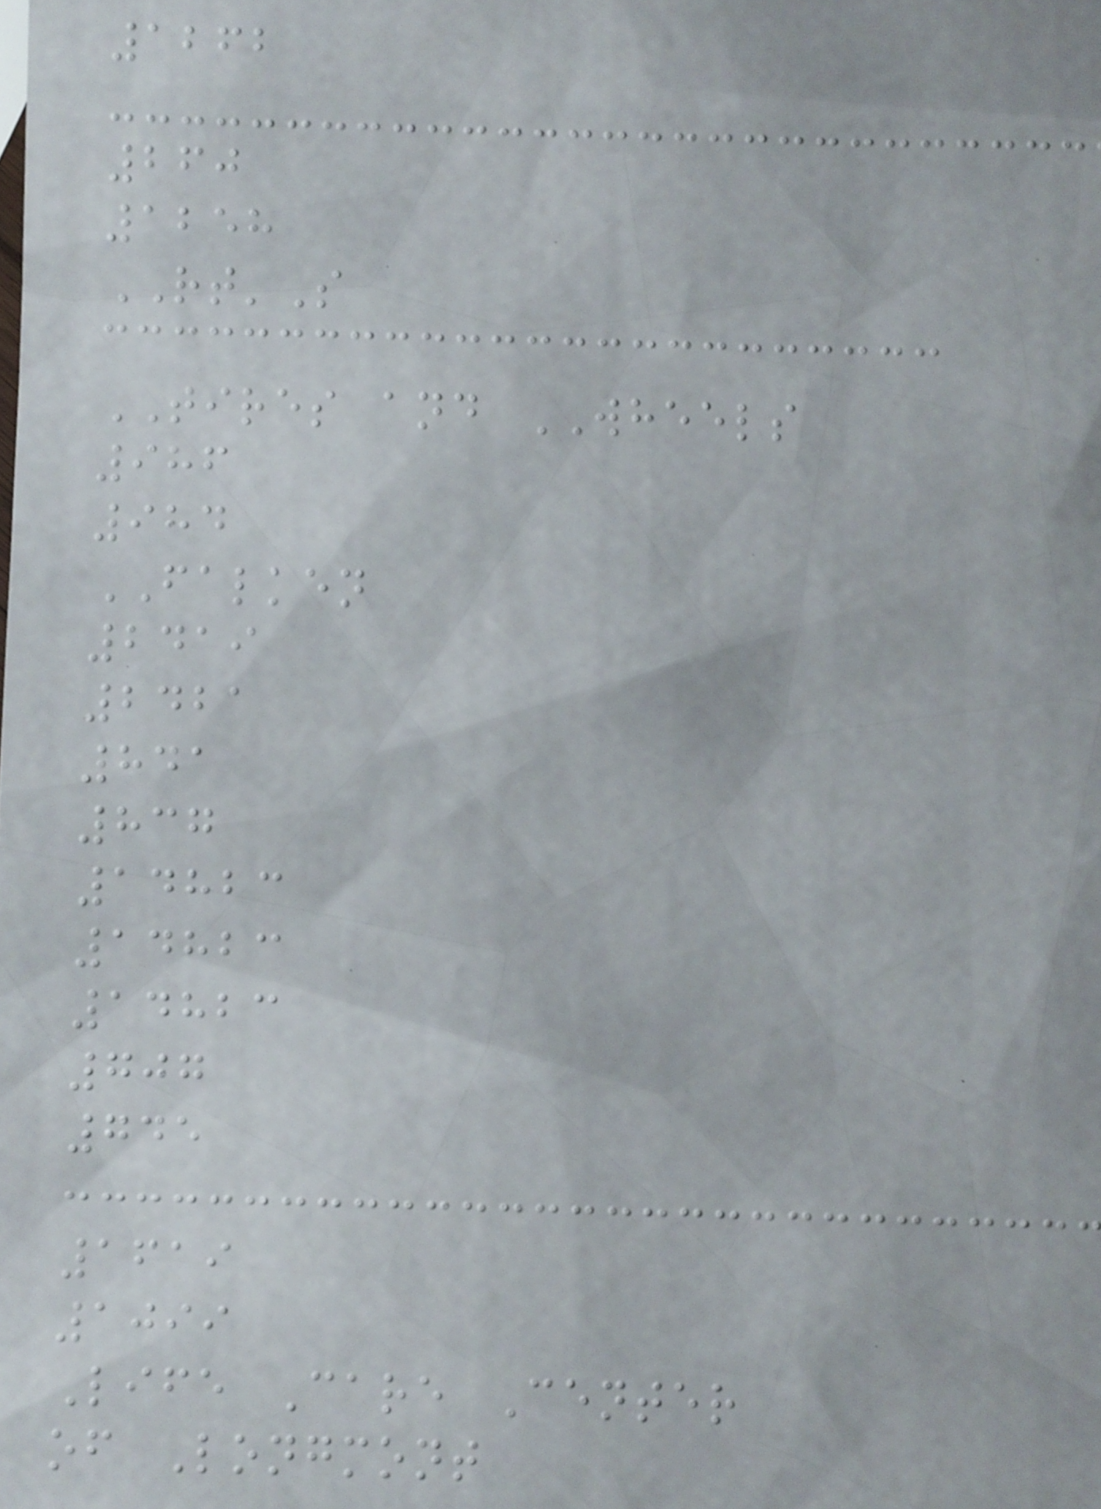1262
260
1258
RT'S
TIRES and WHEELS
986
984
FALKEN
2419
2421
841
837
14823
14823
14823
707
745
1619
1099
Life Care Center
of Longmont
